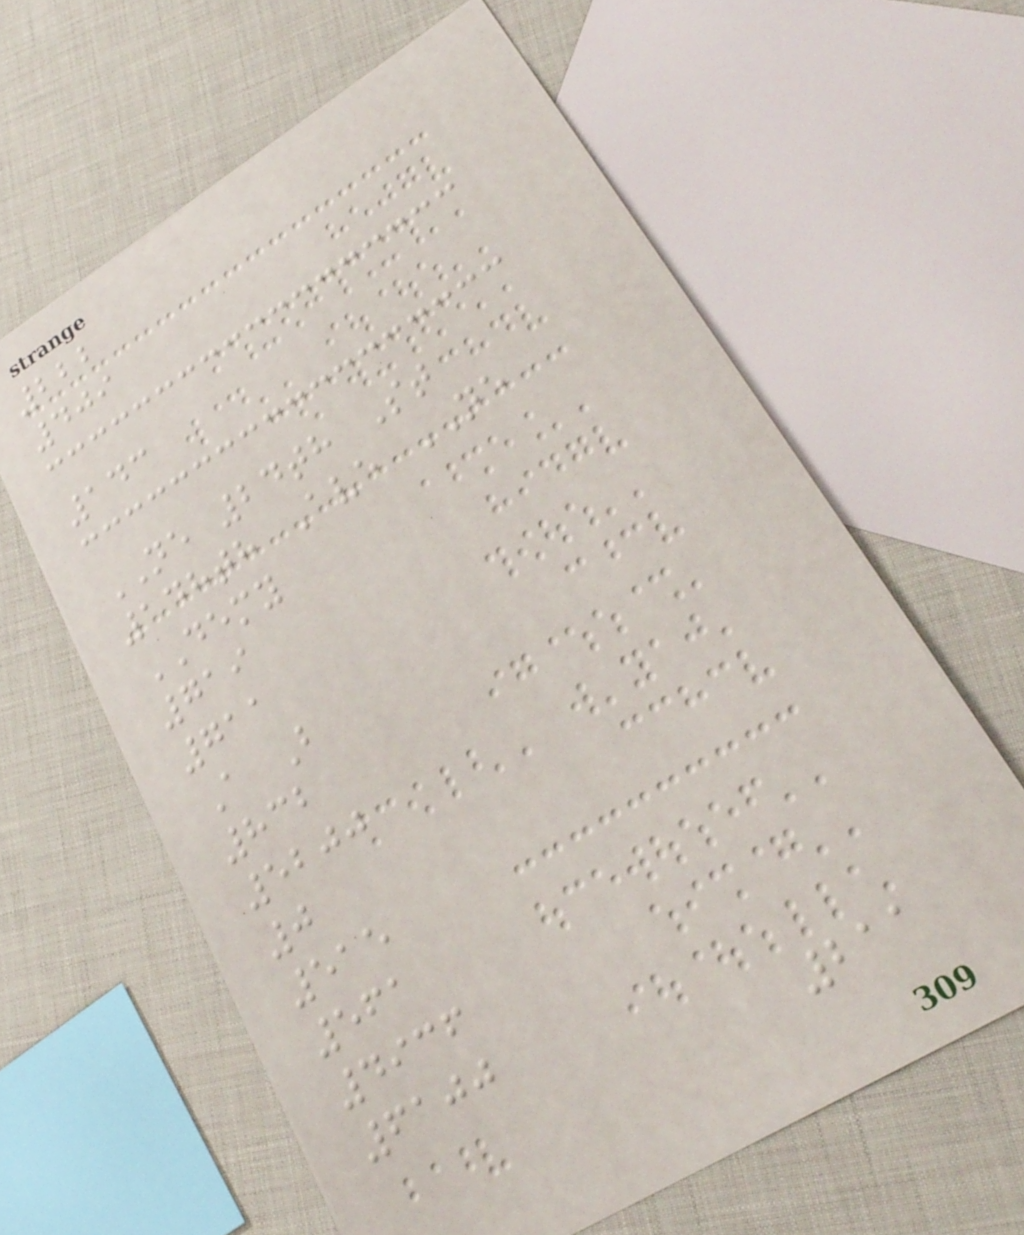222
409
143
NE 24th St
148th Ave NE
DEMY
719
711
A B
832
5200
0
515
561
4936
6100
211
